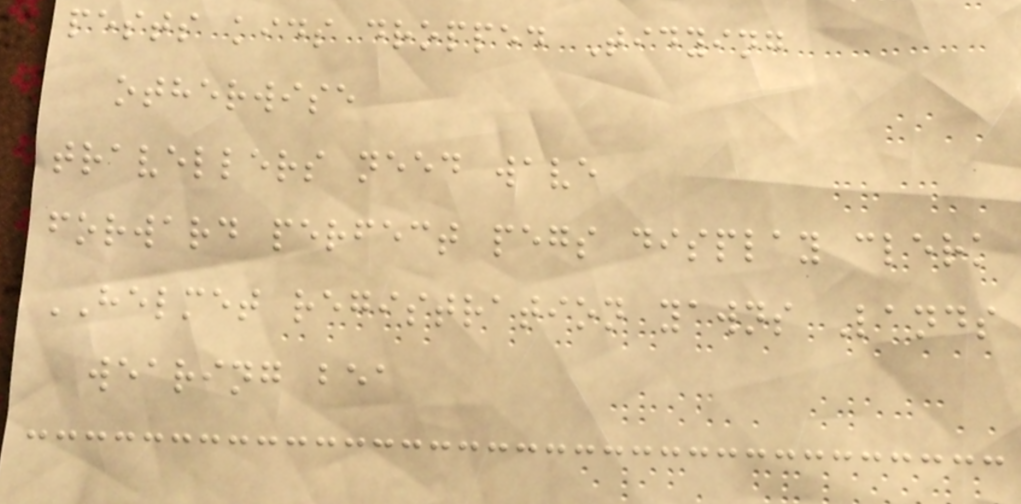pests kids dropped Tidying
otherwise
travellers need wave
forward perfect pegs display clerk
HELMET registration yawns Lands
wearing bea
